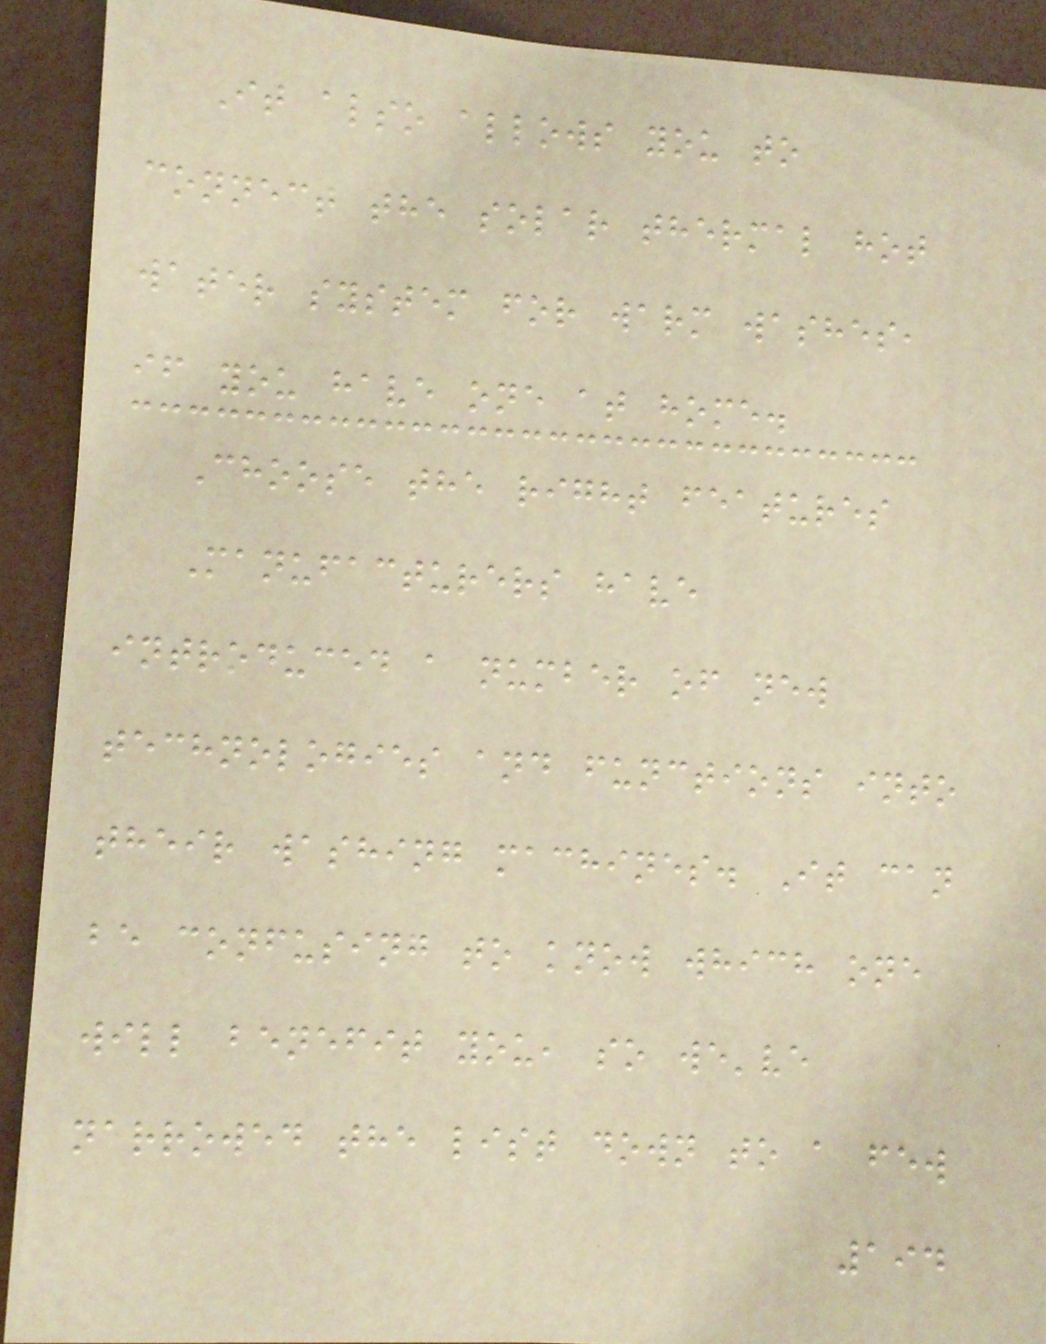It also allows you to
connect the solar thermal hot
water system for warm washes,
if you have one at home.
Choose the right features
Manufacturers have
introduced a number of new
technologies and functions into
their washing machines. It can
be confusing to know which one
will benefit you, so we've
narrowed the list down to a few
194
